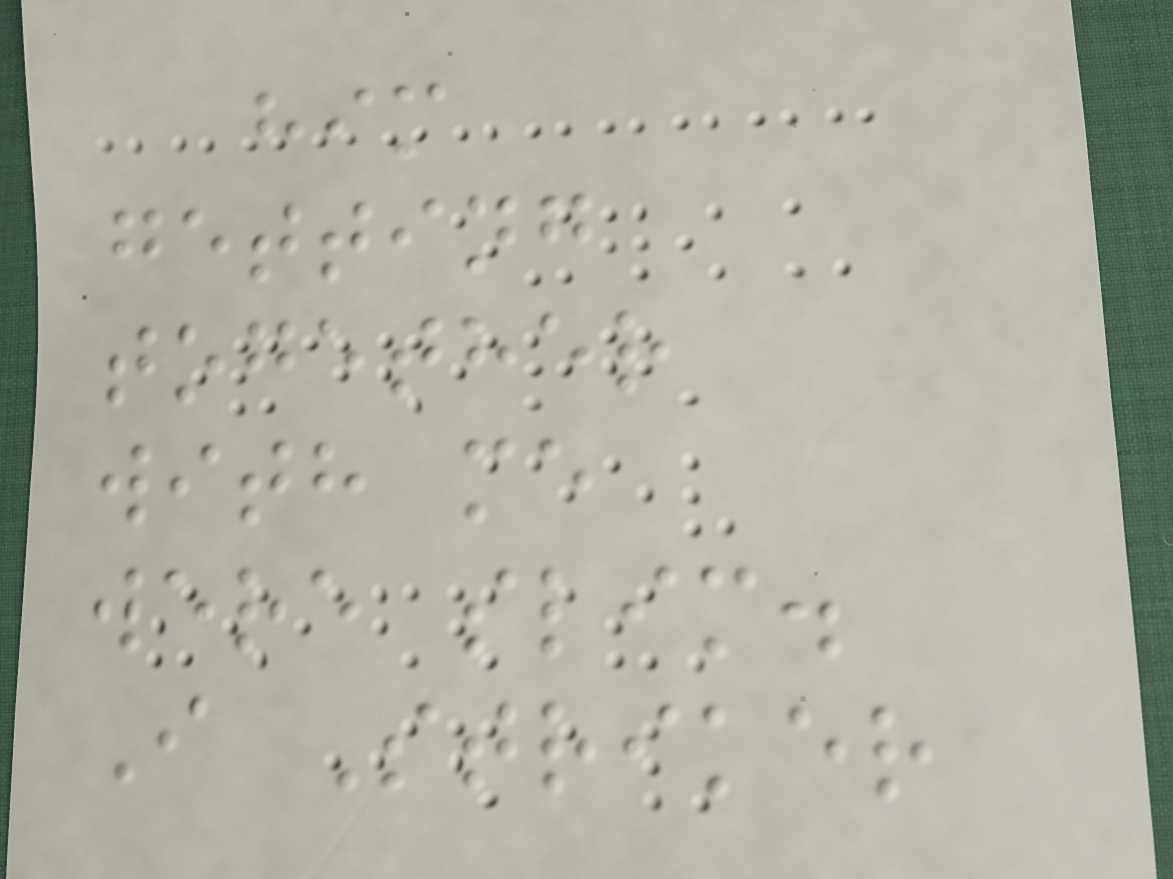him
getting
together
with me
were slim.
I Striker
